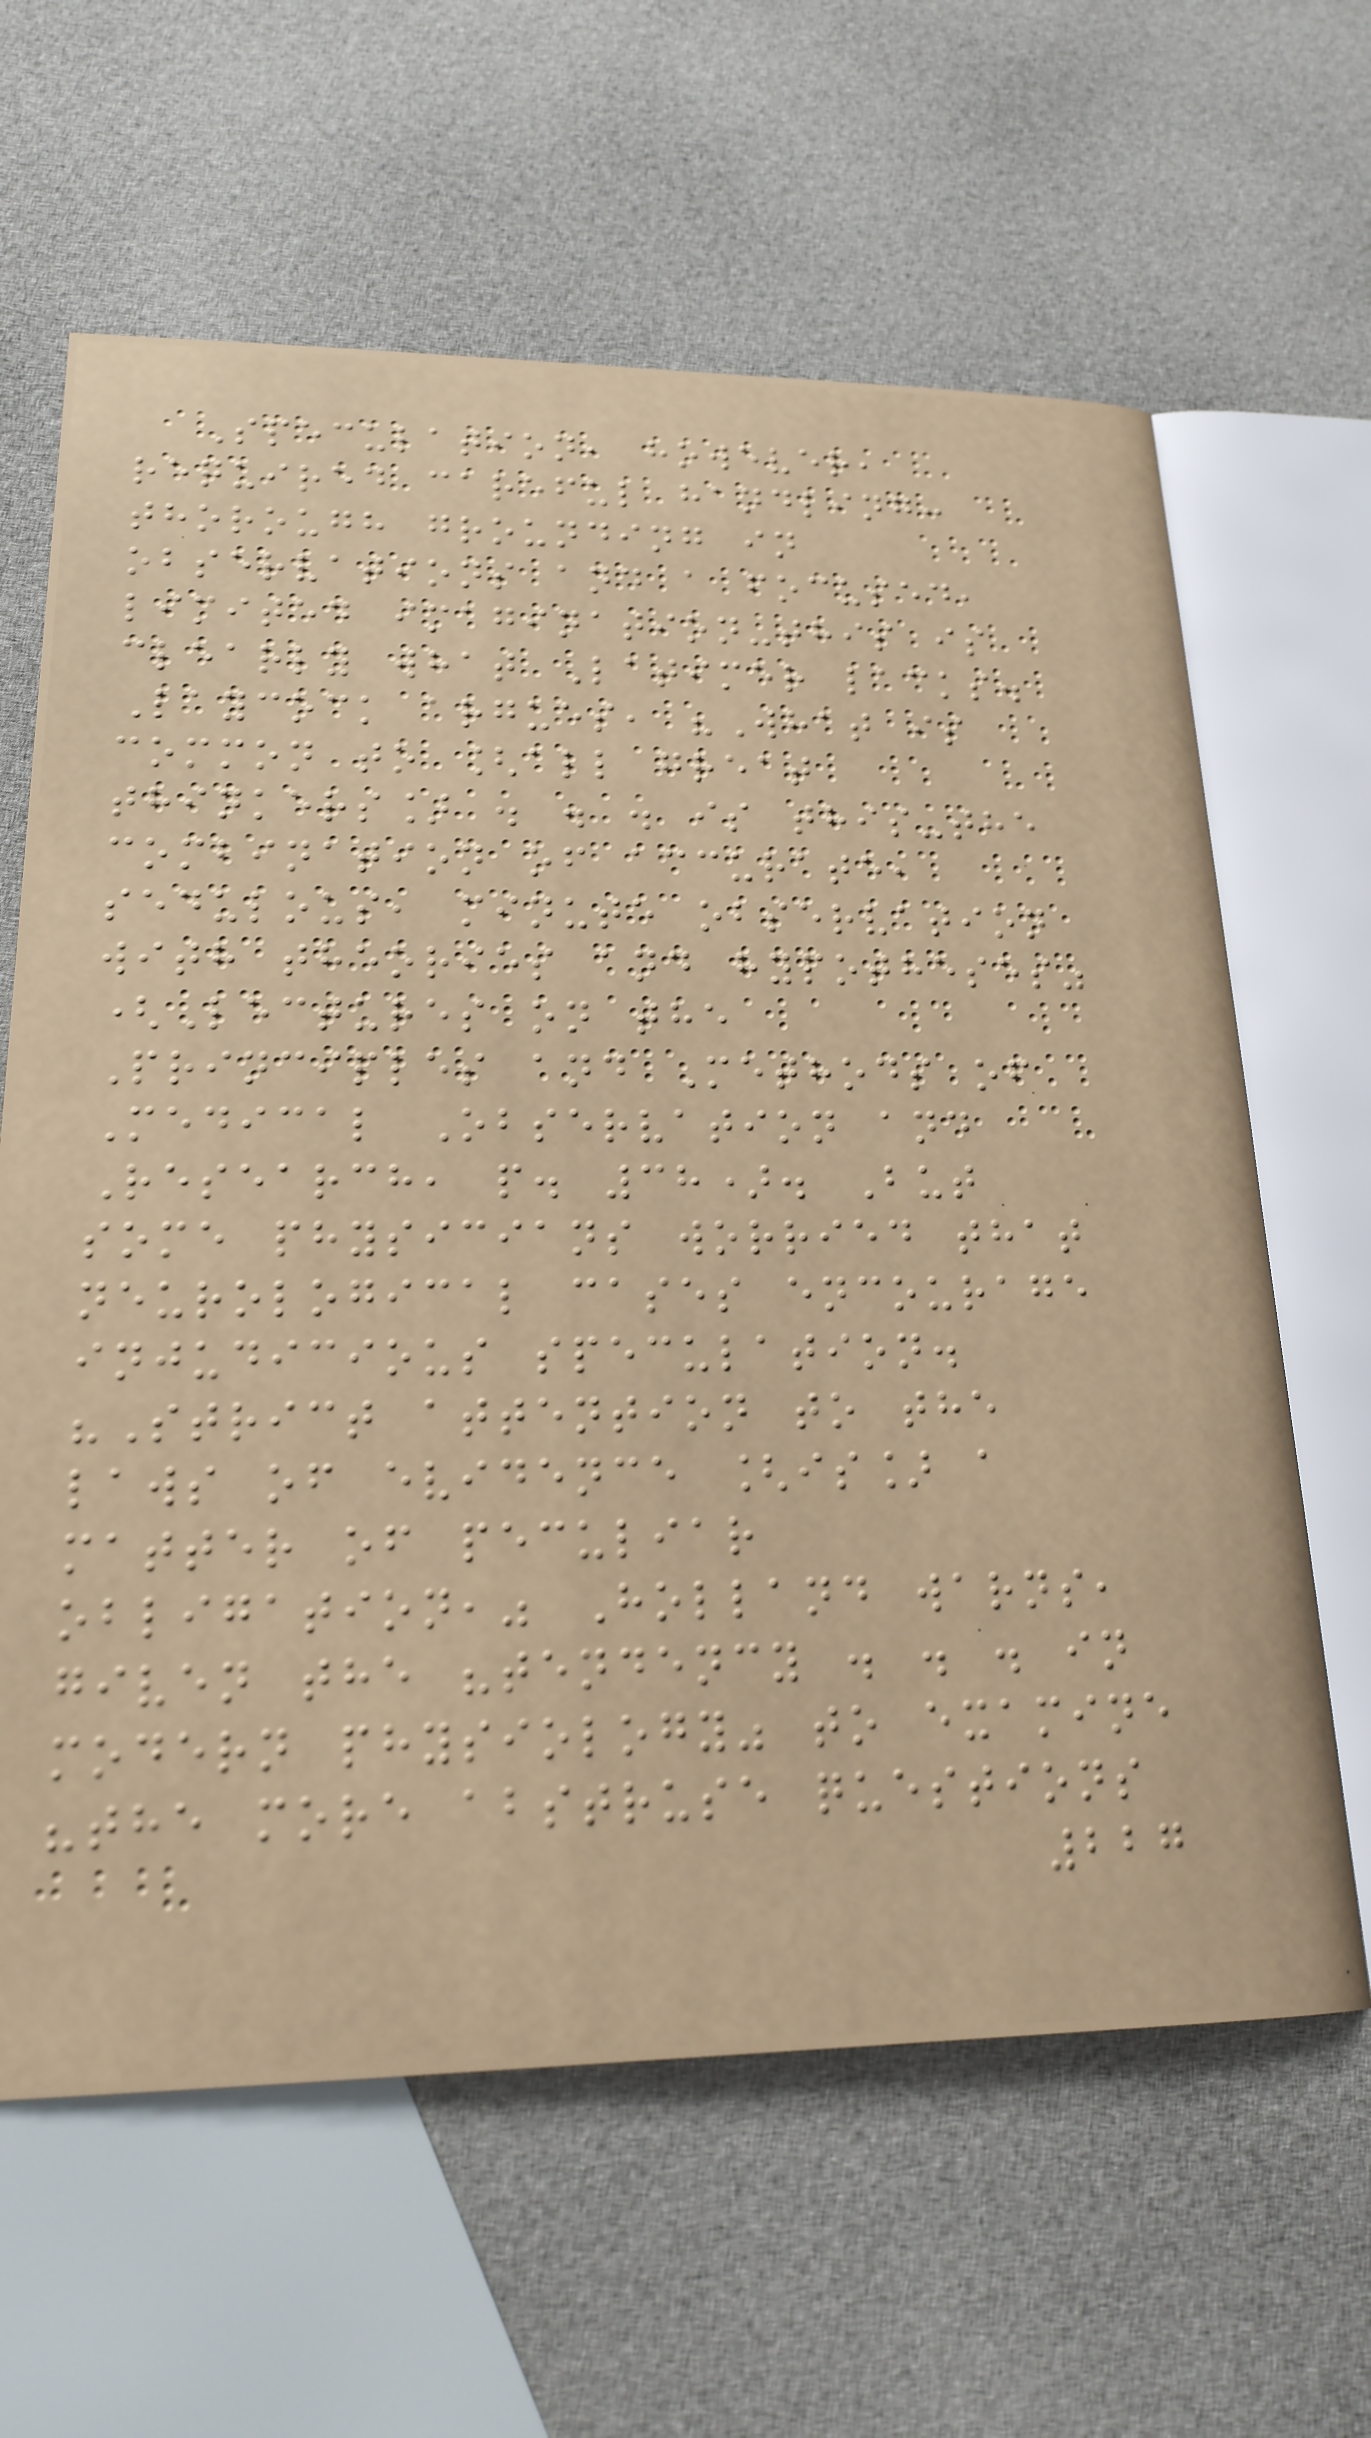Speculation, however,
required careful handling:
thorough grounding in
observations and a focused,
limited imagination-this is
clearly what Latimer lacks.
Laycock argues, "What is
common to [all great
thinkers] . . . is this-the
combination of accurate,
sedulous, minute observation
with theories and hypotheses"
(Lectures on the
Principles and Methods of
Medical Observation and
Research, p. 38). But
some physicians worried that
neurological cases encourage
injudicious speculation.
"Strict attention to the
laws of evidence [is] a
matter of peculiar
obligation," Holland warns,
given the "tendency . . . in
modern physiology" to examine
"the more abstruse questions
227
